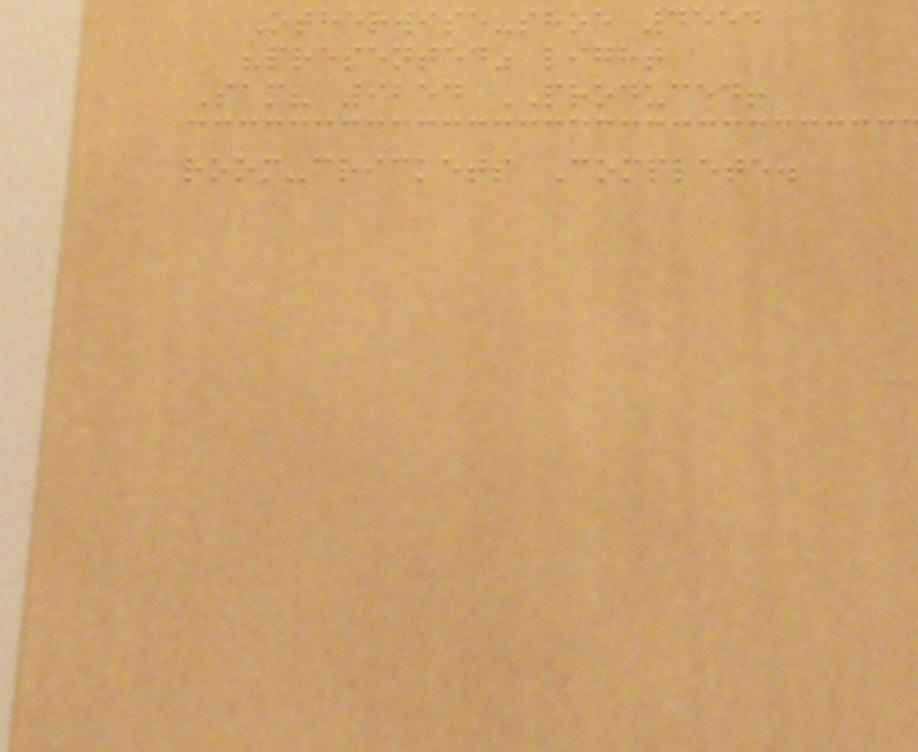Otherwise-shoe 4554
"presented" light
Sam? 9254 PRODUCED!
room-crickets Complete.
